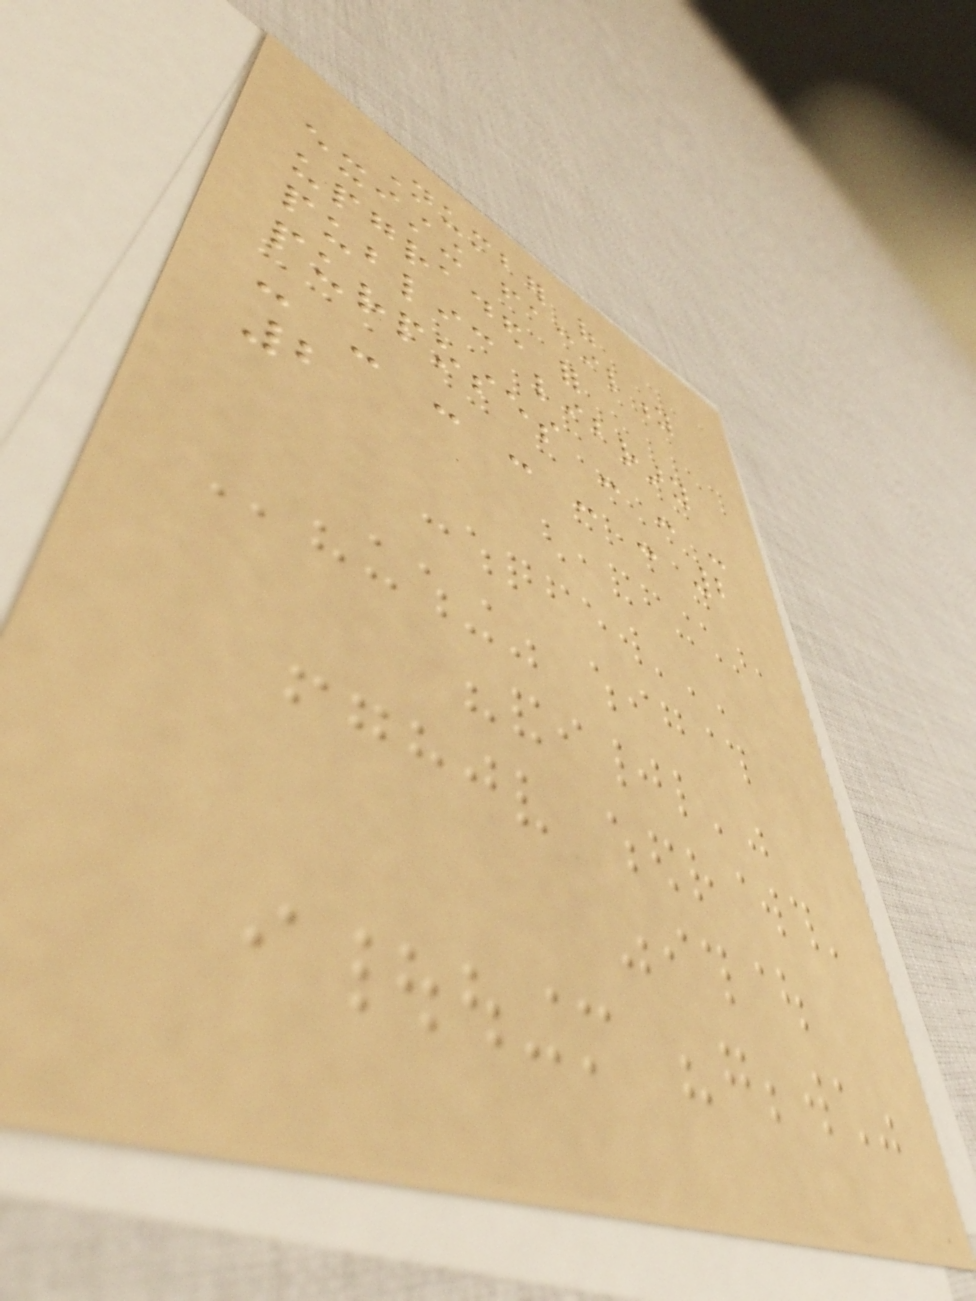Number of
existing facility
upgraded for
public library
purposes - - -
- - - - - - 2
2
